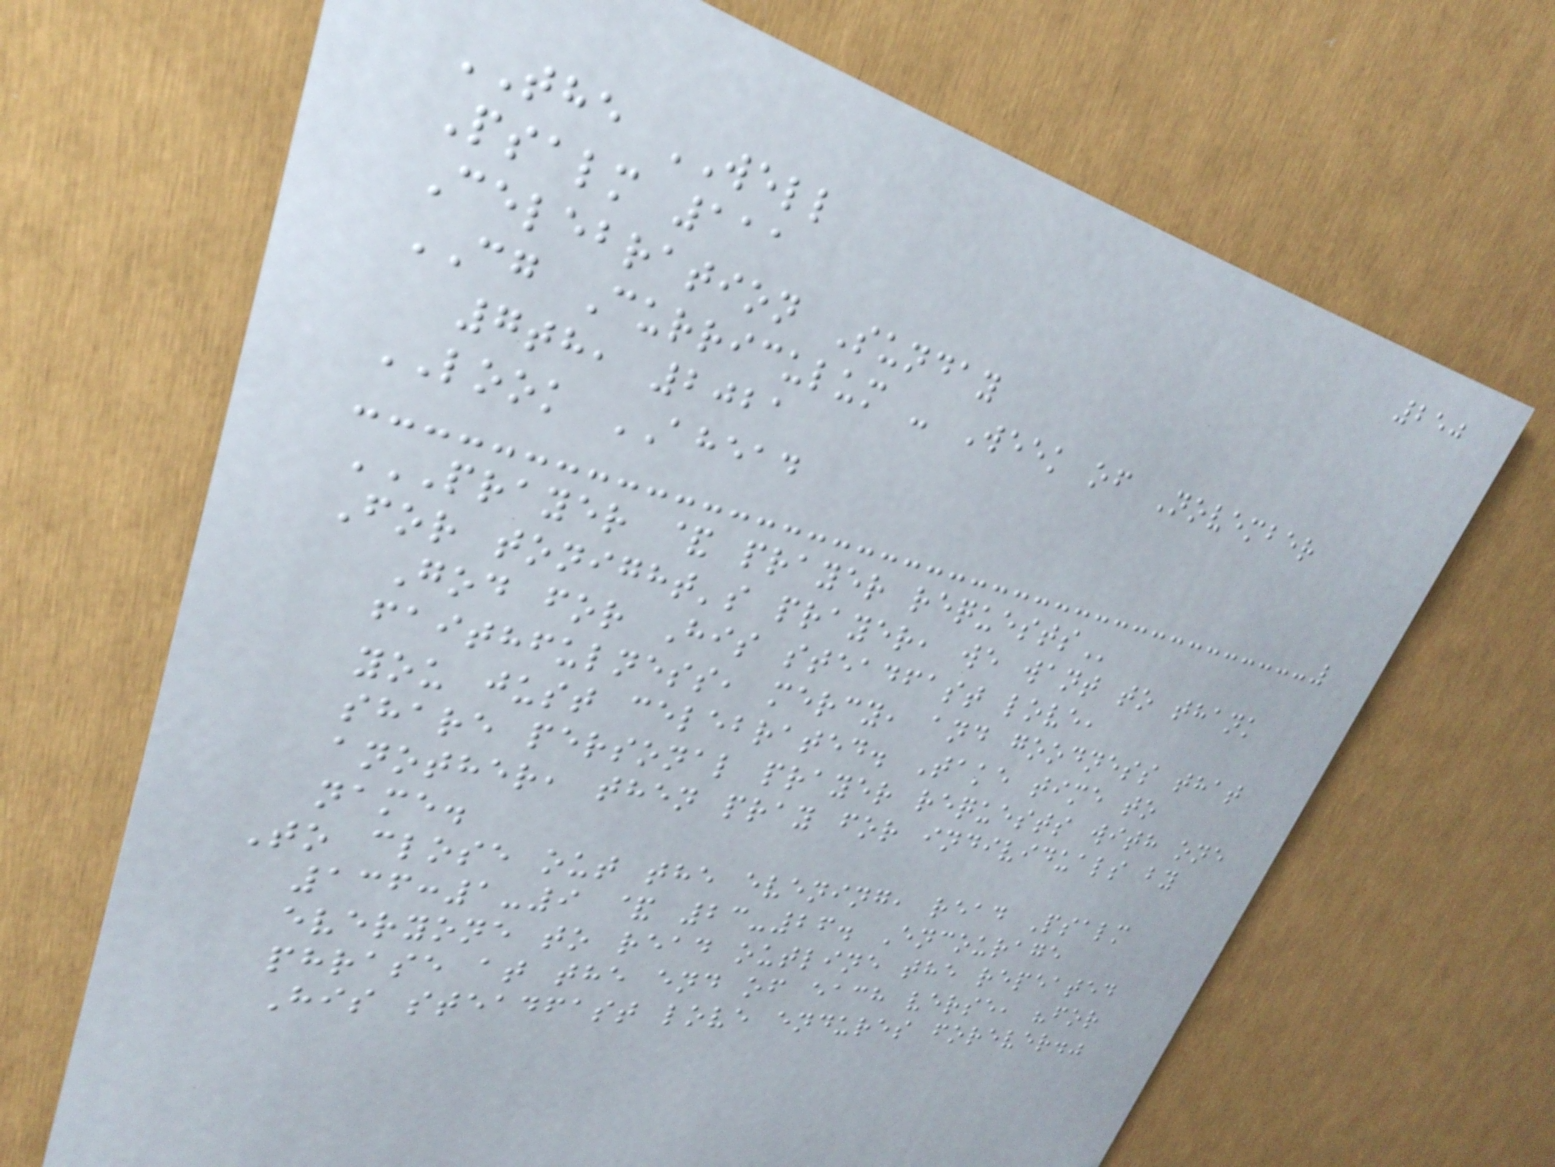250
THE WELL
Psalm 111
Celebration Sunday
CG Curriculum - Week of November
7th, 2021
LOOK AHEAD
PRAYER & PRAYER REQUESTS
For tonight's prayer, we want to thank
God for His steadfast love,
faithfulness, mercy, and goodness that
you just celebrated. Take time to
share personal prayer requests with one
another, then pray for individuals by
name.
To close out the evening, read Psalm
136:1-9 & 23-26. Encourage
everyone to read outline the repeated
phrase at the end of each verse, "for
His steadfast love endures forever."
